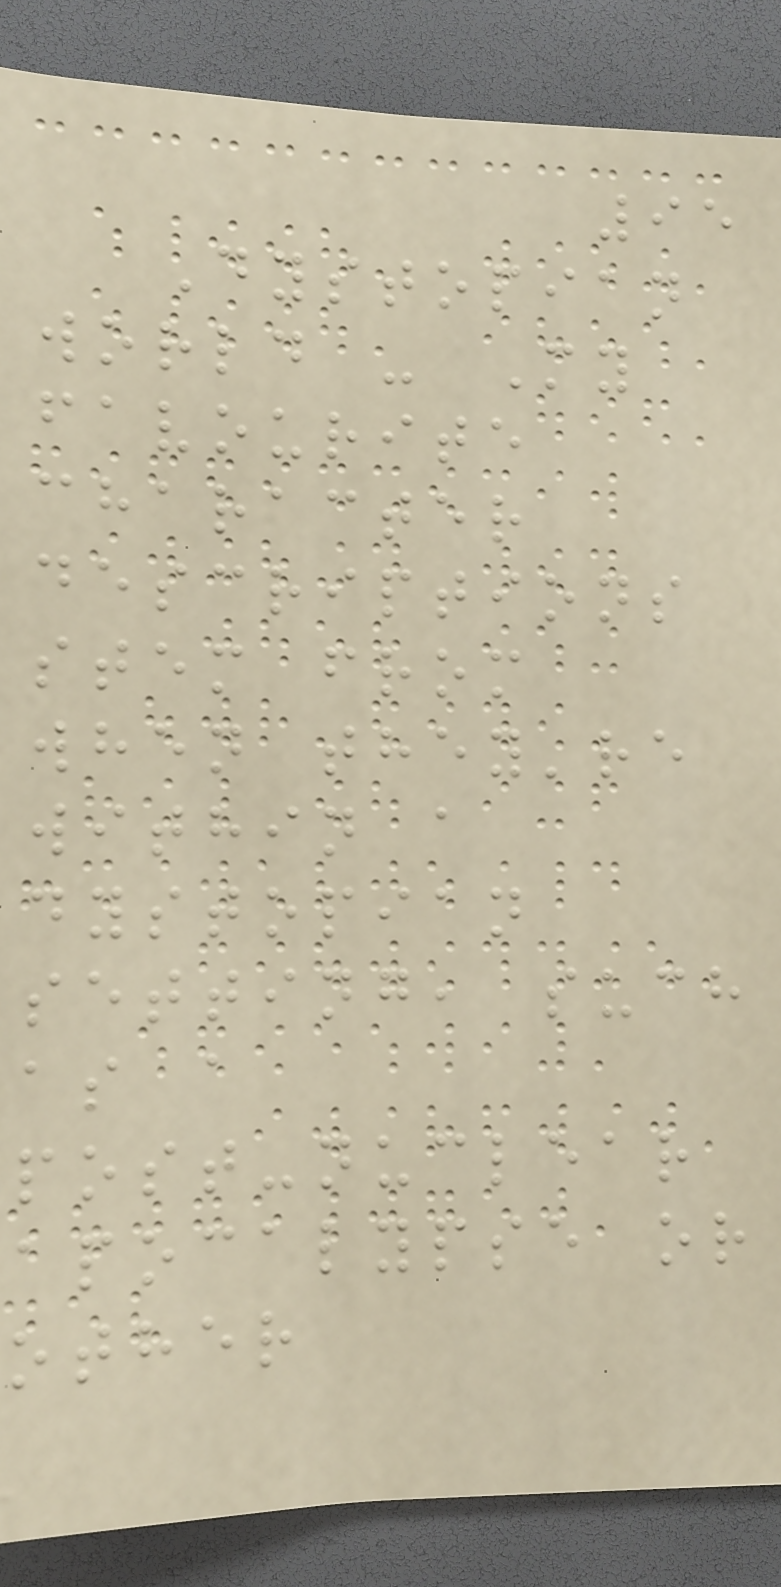95
Dystopian
world - My
favourite
character
descriptions
stem from
when they're
within a
dystopian
setting, such
as a
post-nuclear
apocalypse or
other
